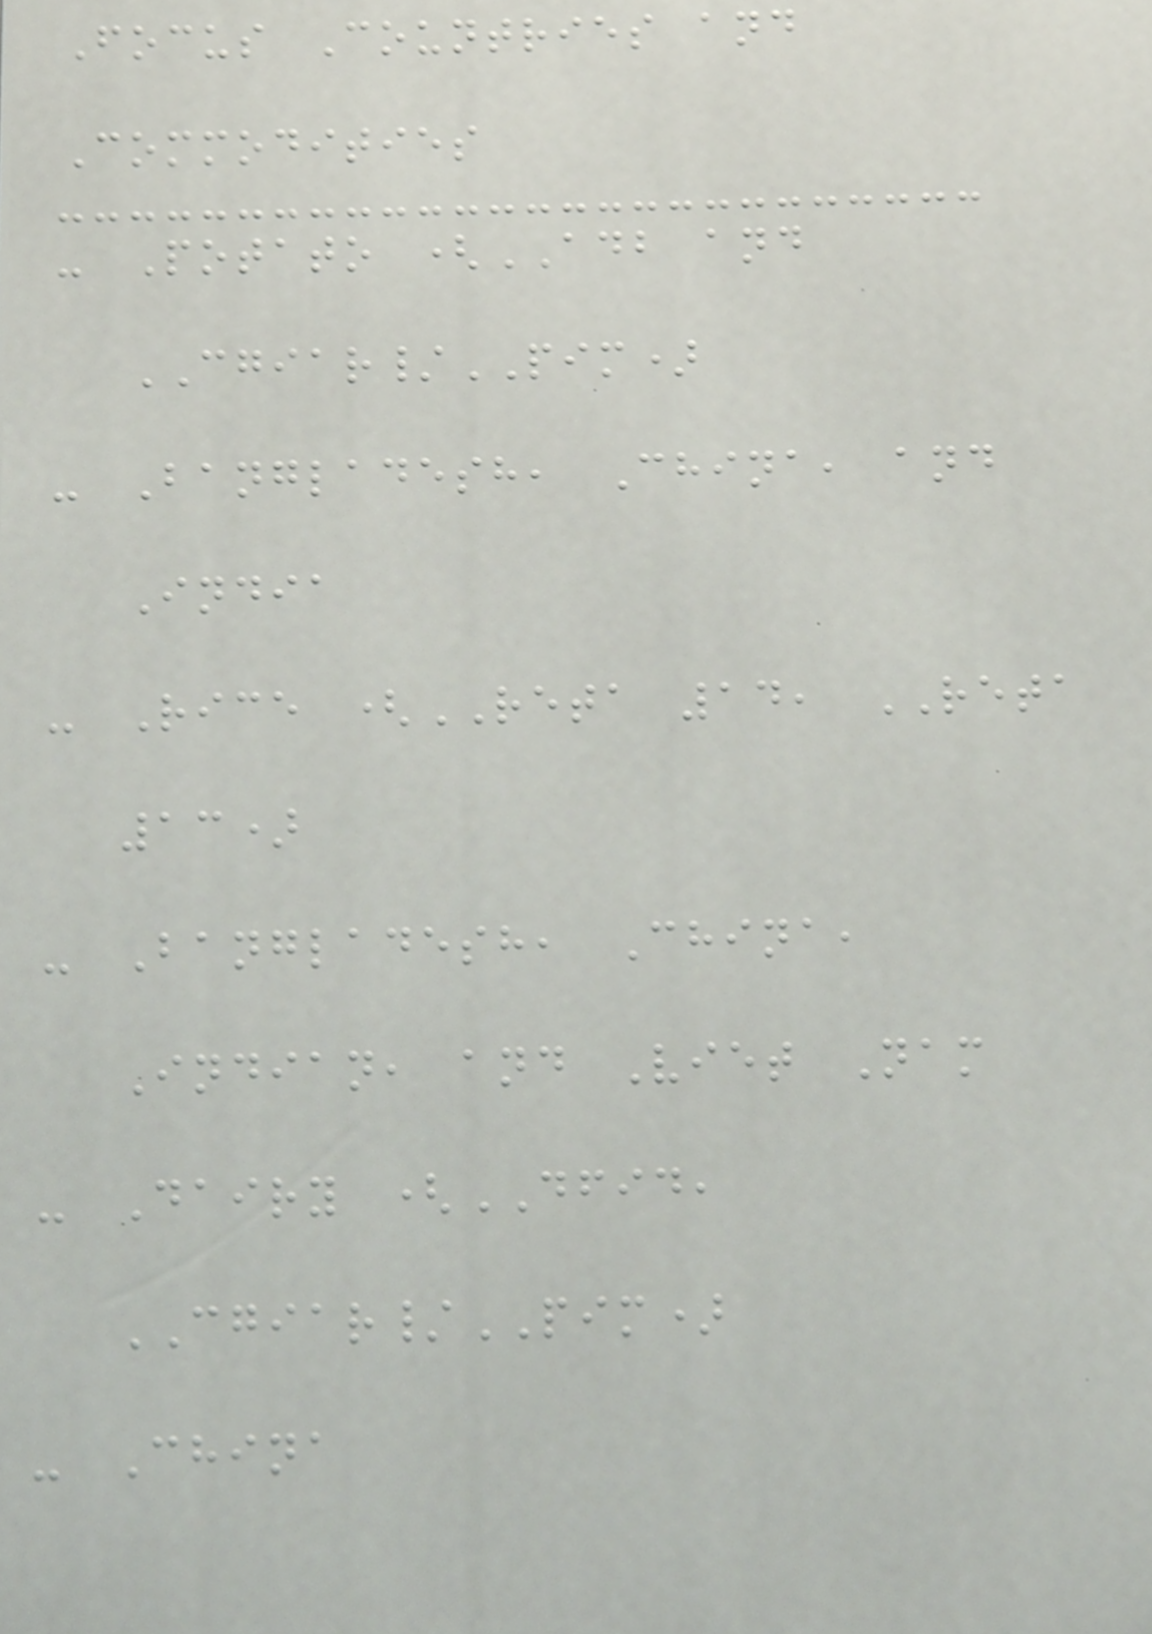Focus Countries and
Commodities
- Potato (ADB and
CGIAR/PIM)
- Bangladesh, China, and
India
- Rice (RETA 14, RETA
13)
- Bangladesh, China,
Indian, and Viet Nam
- Dairy (DFID,
CGIAR/PIM)
- China
